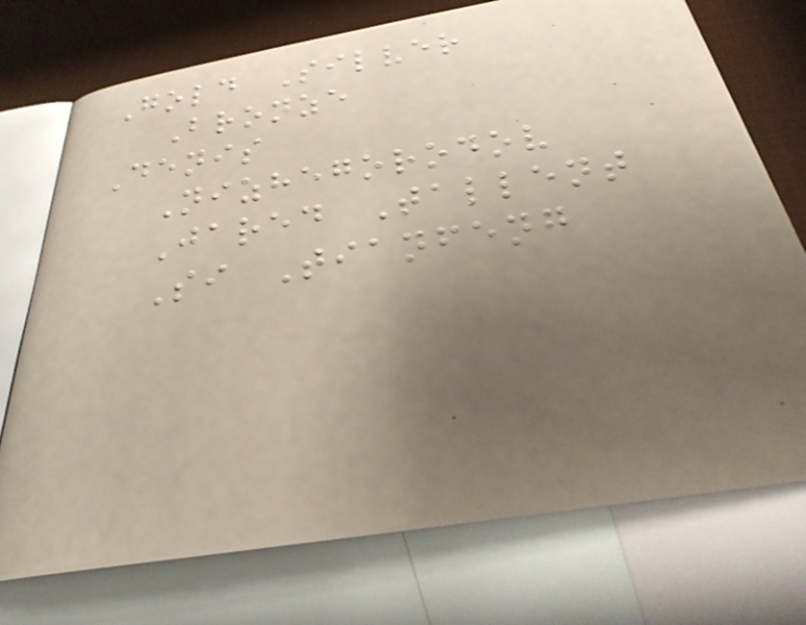Gold Silver
Bronze
Denis
Nizhegorodov
Jared Tallent
Si Tianfeng
